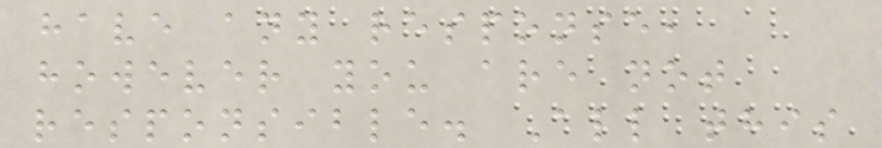have any response,
however you are not
responsible. All this
